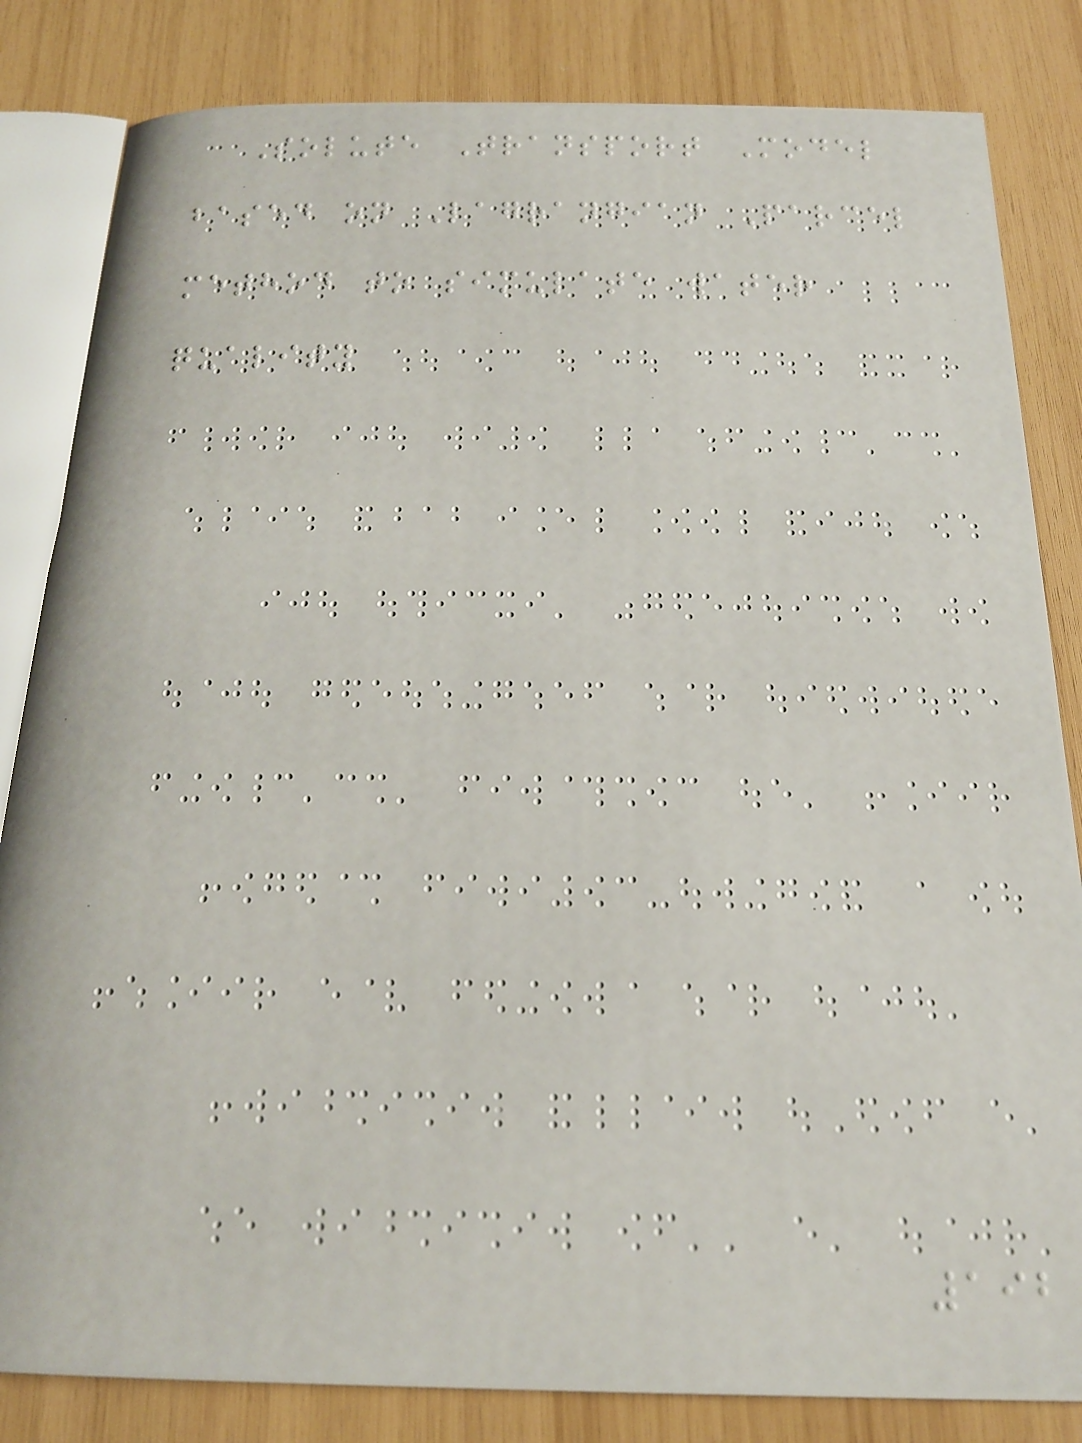Solute Transport Model
based on Lagrangian Parcel
method to simulate water
quality
192
